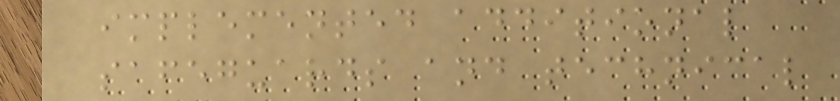implemented additional
safeguards and technical
